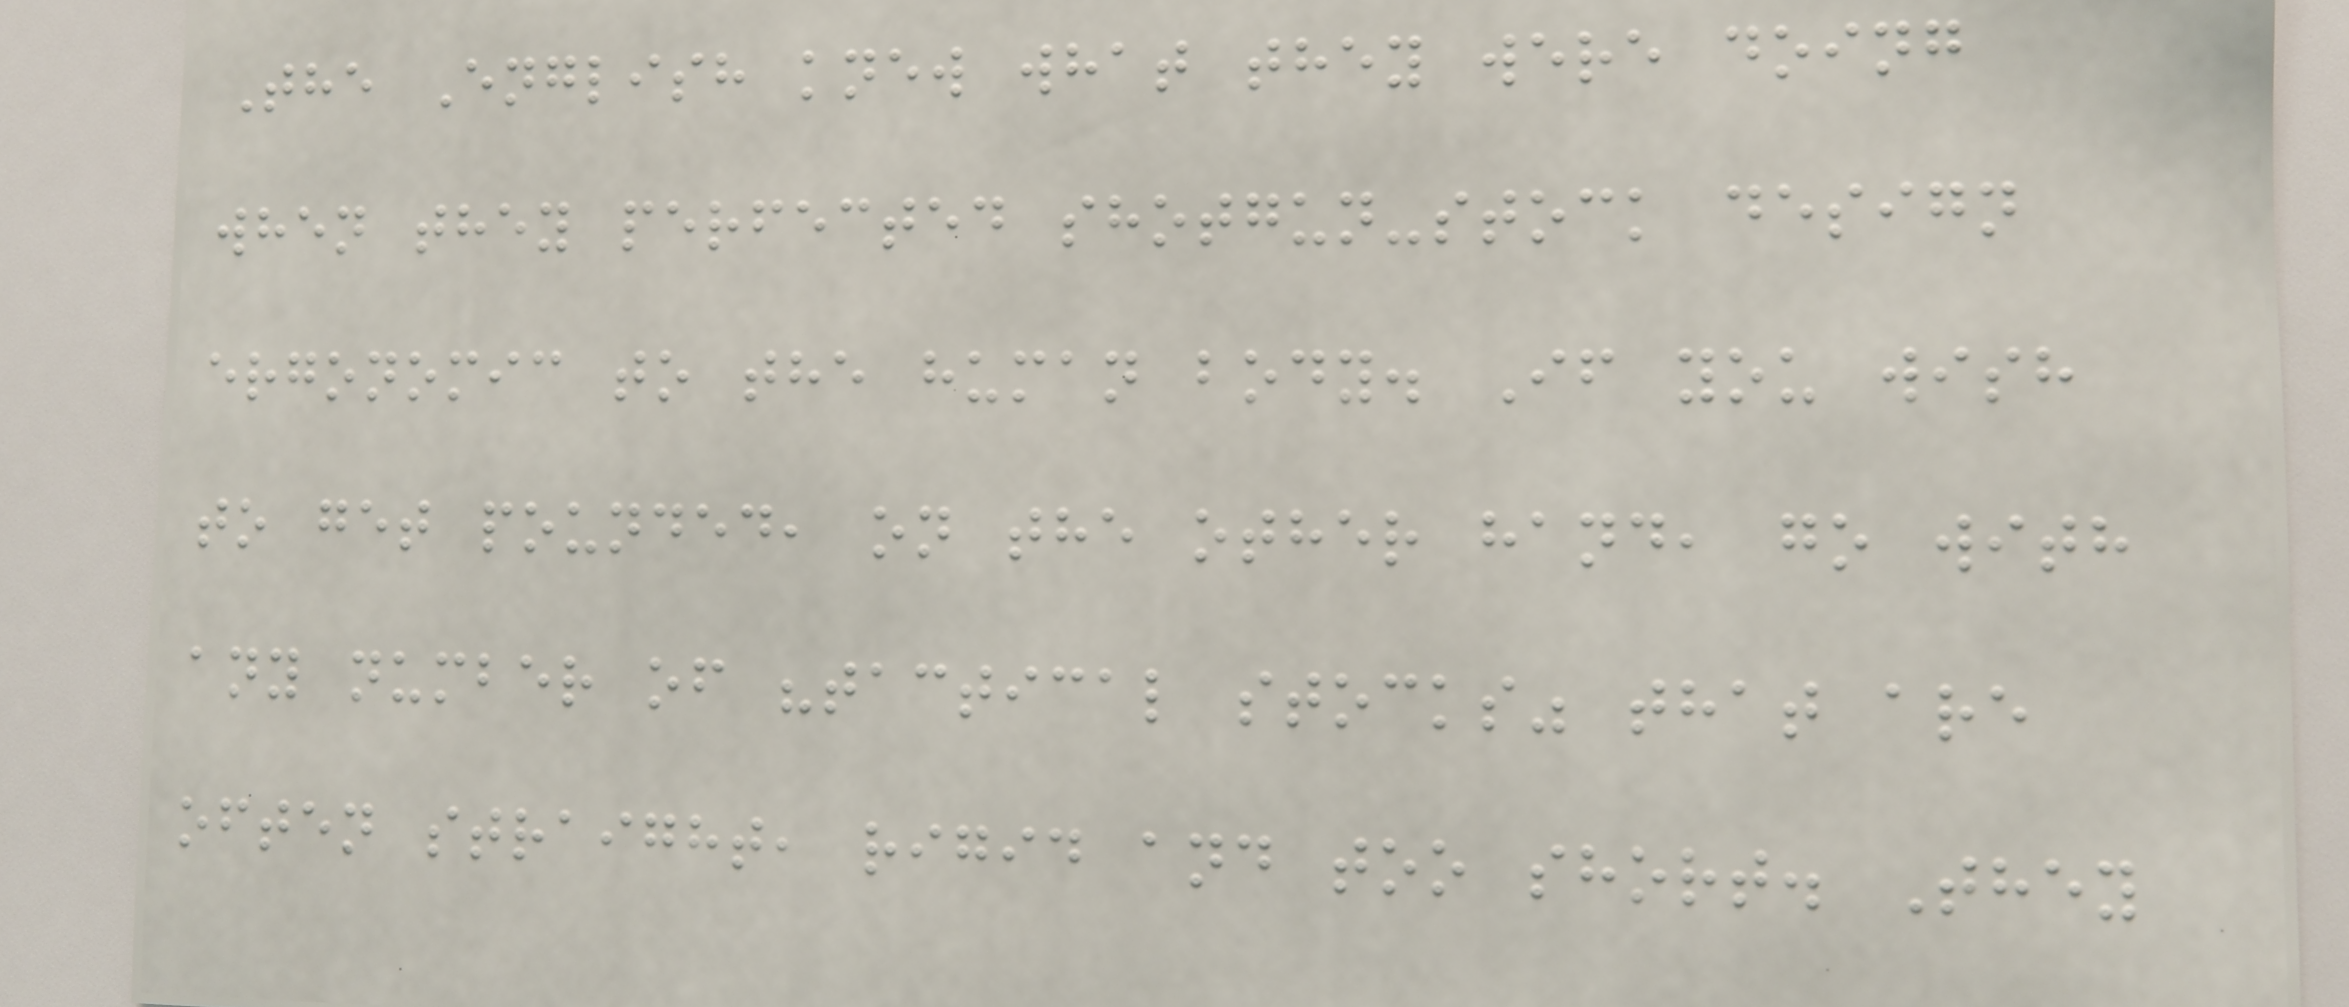The English knew what they were doing
when they perfected shotgun-stock design
ergonomic to the human body. If you wish
to get pounded, on the other hand, go with
any number of "tactical stocks" that are
often straight, rigid and too short. They
